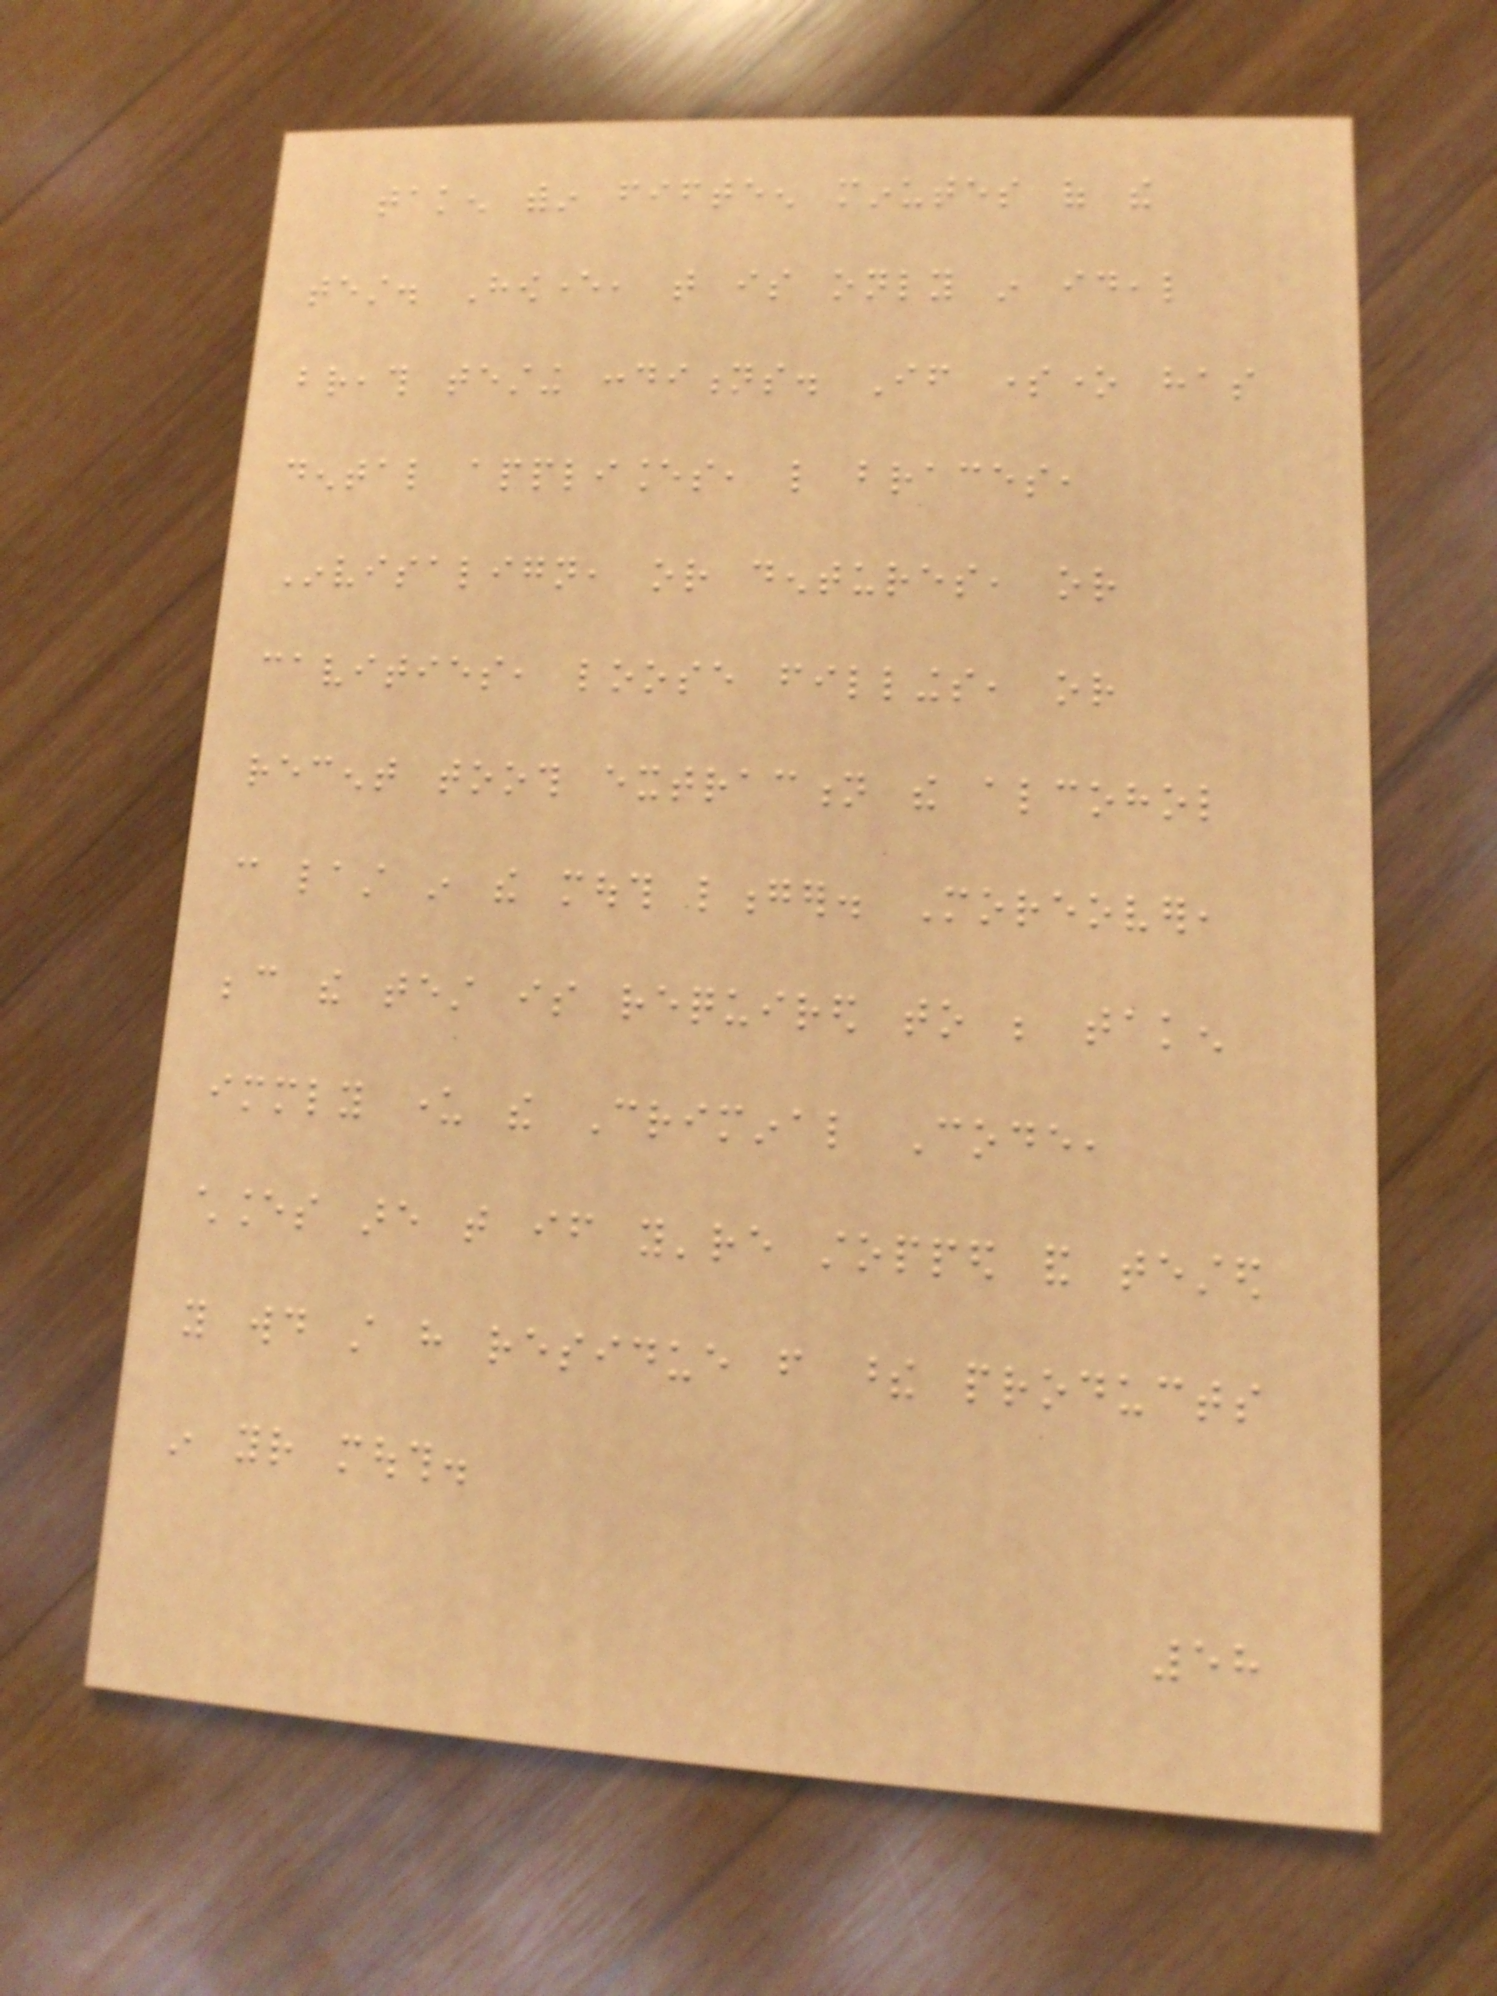taken within fifteen minutes of the
test. However, that is only in ideal
breath testing conditions. If someone has
dental appliances, like braces,
Invisalign, or dentures, or
cavities, loose fillings, or
recent tooth extraction the alcohol
can last in the mouth longer. Moreover,
because the test is required to be taken
immediately under the Criminal Code,
chances are that if you're stopped and tested
you would still have residue from these products
in your mouth.
58
